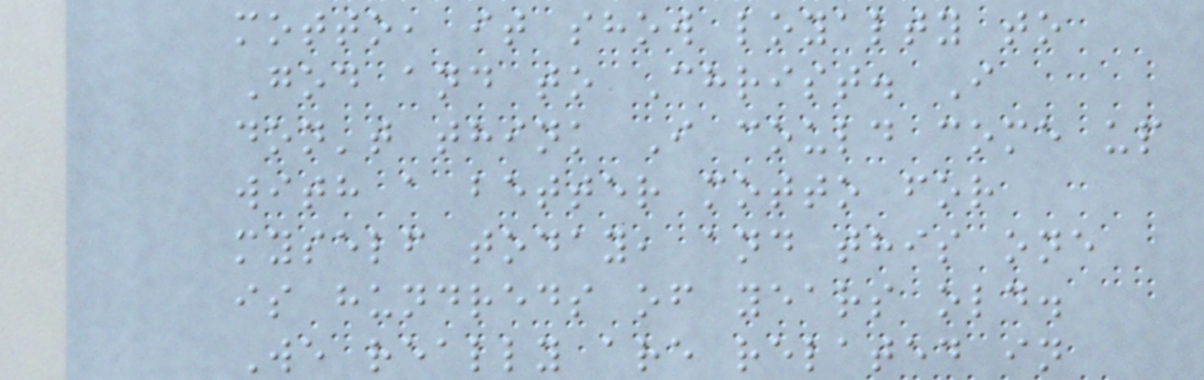motto, it show loyalty to
God and to Christ. I
don't think I could come up
with a better motto for
myself today, and this one
is hundreds of years old.
We really are related in
